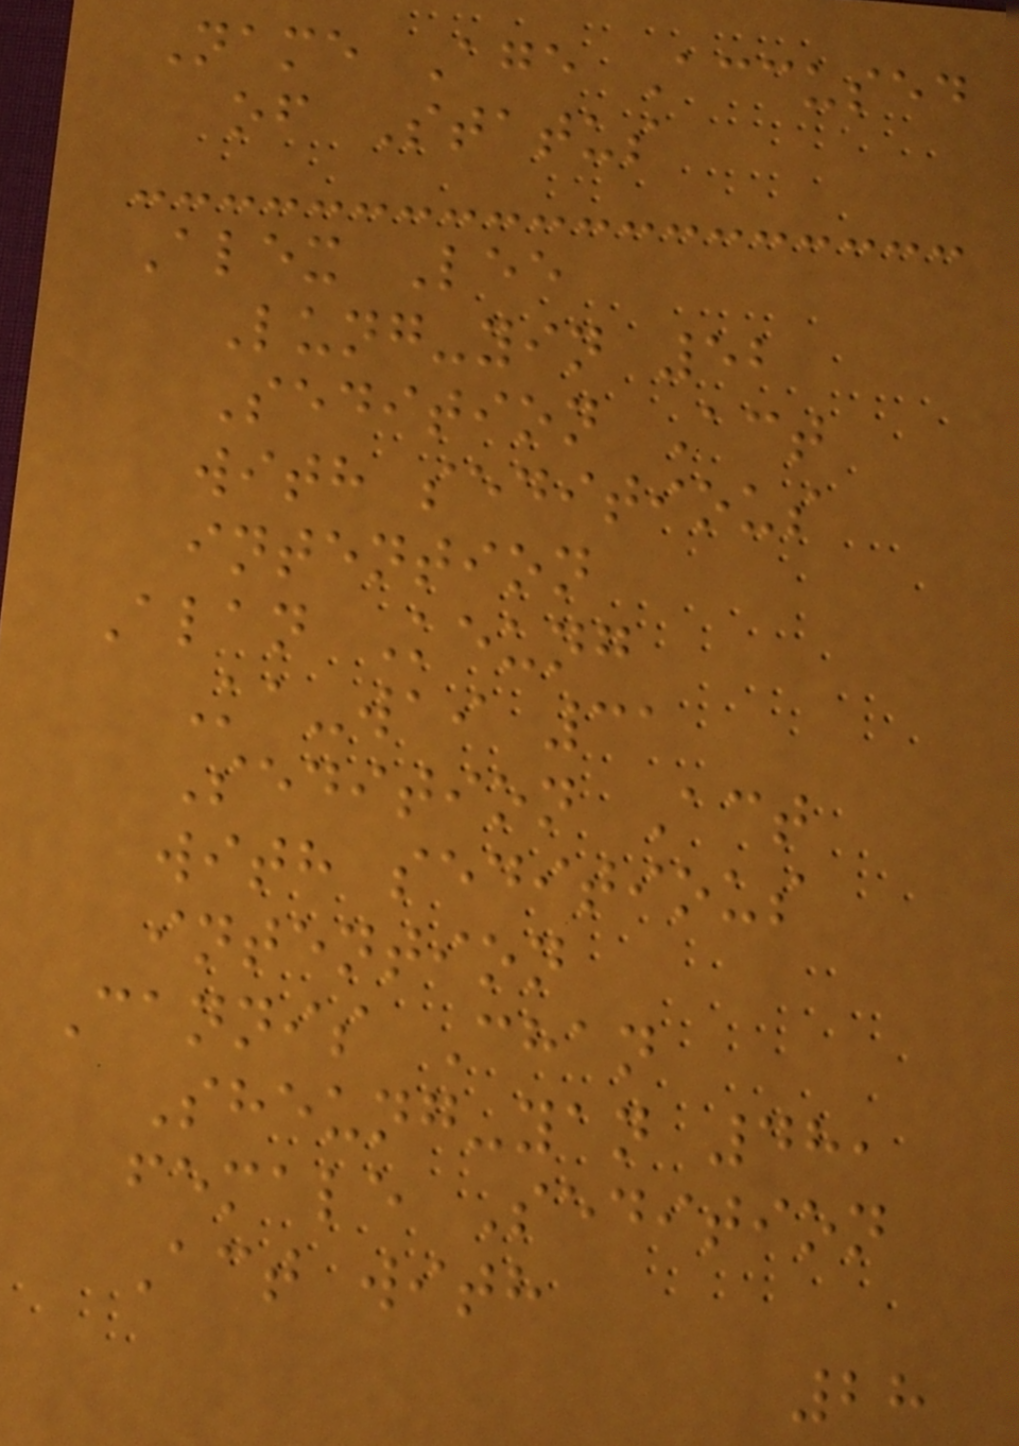Name Age Accused
of Status
Alex Lee
Lung-yin 52
Sedition Act
with seditious
intention
Alan Keung
Ka-wai 31
Sedition Act
with seditious
intention
Cannis Chan
Sheung-yan 48,
female Sedition
Act with
28
